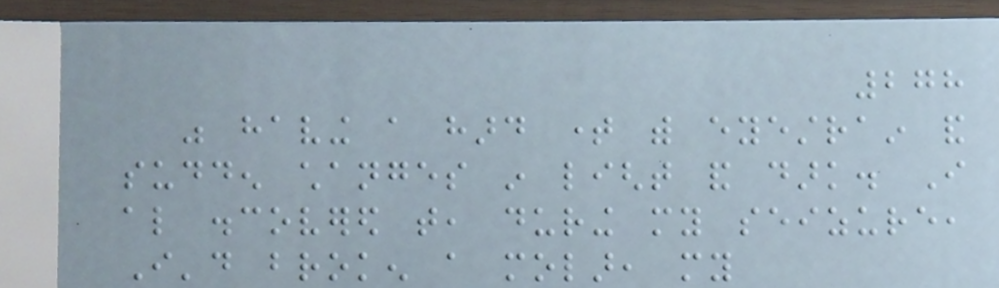278
was having a hard time with eyestrain and
sudden changes in light and dark. I
also discovered that, during my seizure,
I'd broken a molar, my
